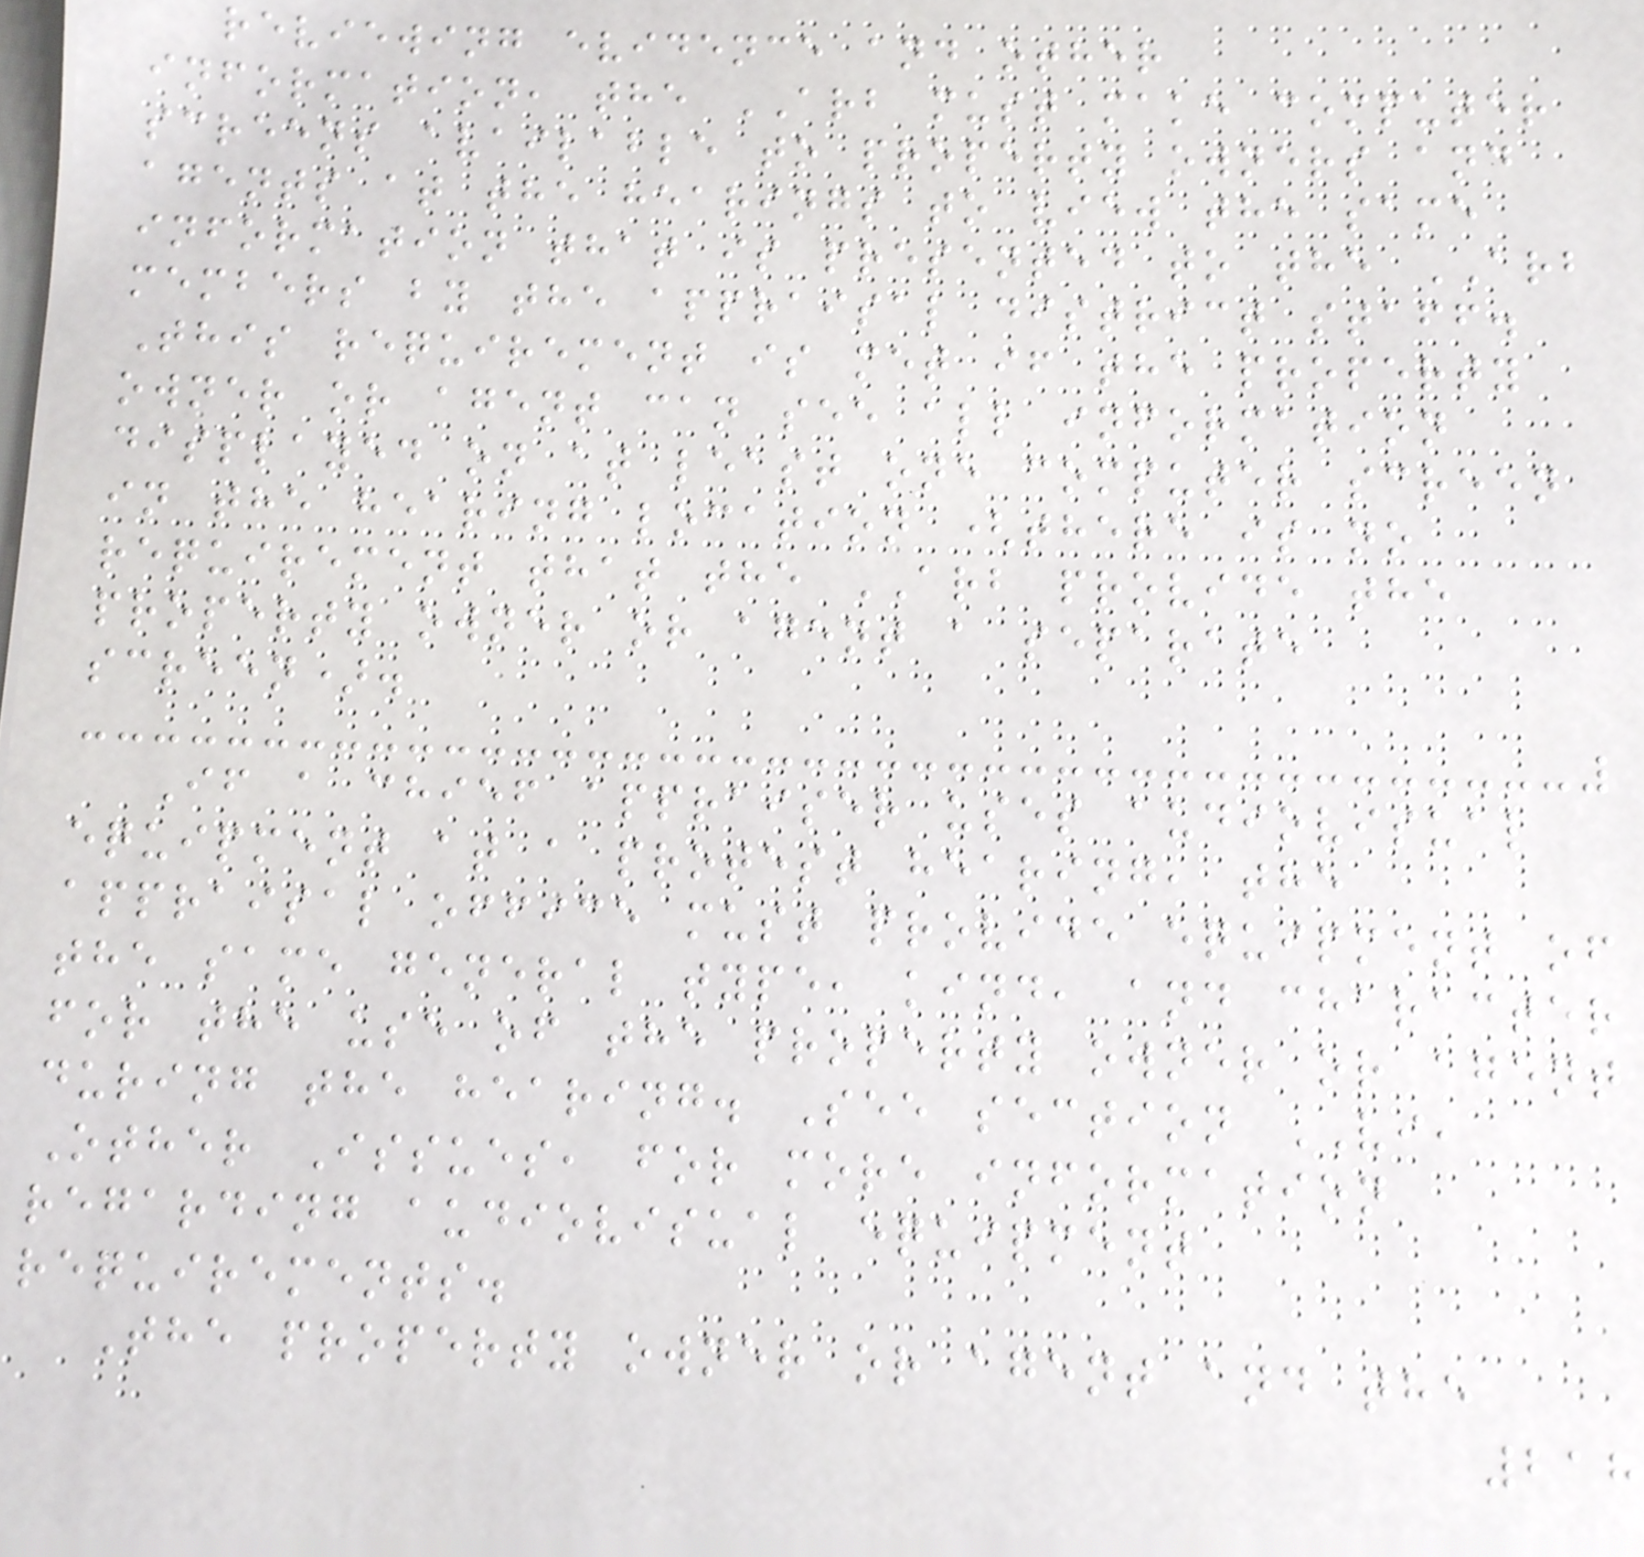reviewing evidence and other
information, the ARB must make computer
screens available to property owners and
agents at the hearings to view the same
information that is presented to the ARB
members by the appraisal district staff.
This requirement is met if the property
owner or agent can see all information
displayed on at least one computer screen
in the hearing location (there is no
requirement that the ARB provide the
property owner or agent a separate
screen).
If a chief appraiser uses audiovisual
equipment at a protest hearing, the
appraisal office must provide equipment of
the same general type, kind, and character
for the use of the property owner or agent
during the hearing. See section VI,
Other Issues, for more information
regarding audiovisual equipment
requirements.
The property owner or agent and the
218
